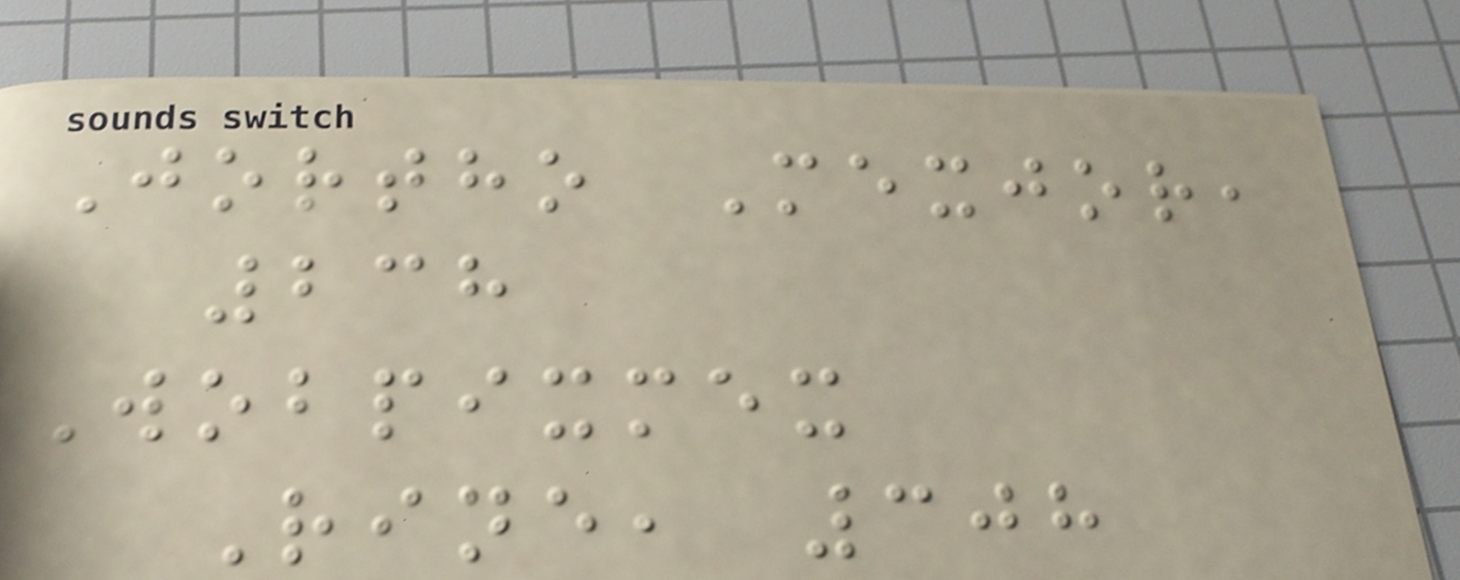Jortho Mexjor,
238
Wobpixmex
Rine, 308
